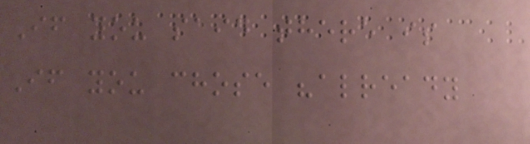If you said there is
If you chose "already
